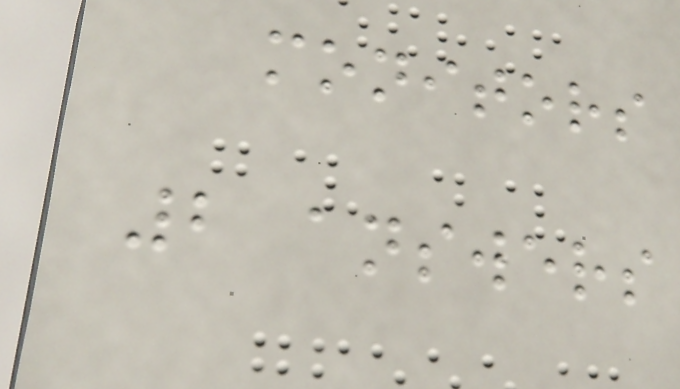monitors
2 answers
